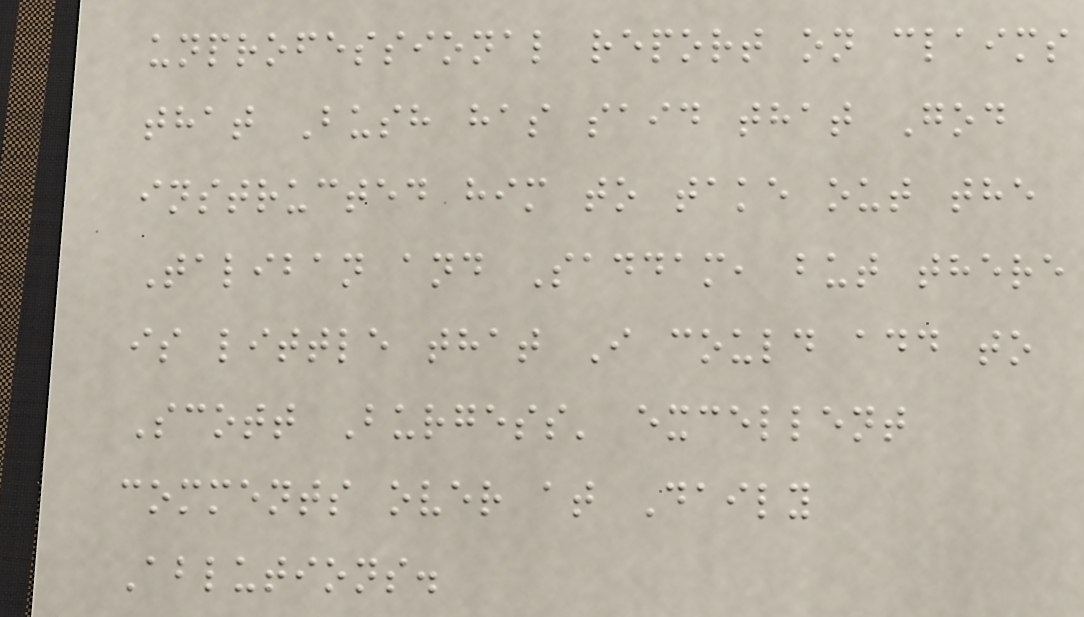unprofessional report on claims
that Bush has said that God
instructed him to take out the
Taliban and Saddam, but there
is little that I could add to
Scott Burgess' excellent
comments over at Daily
Ablutions.
